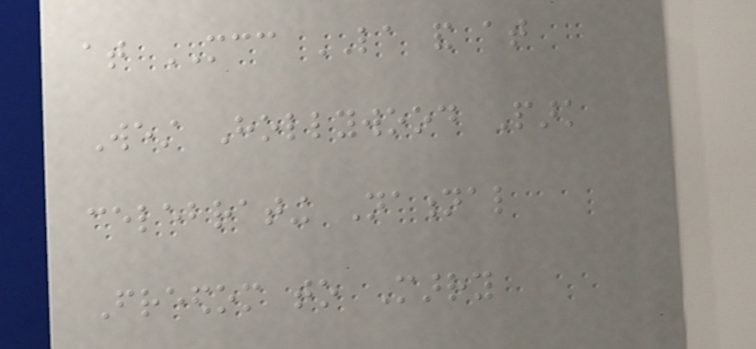at MCC LA and at
West Hollywood Park
celebrating National
Freedom to Marry
